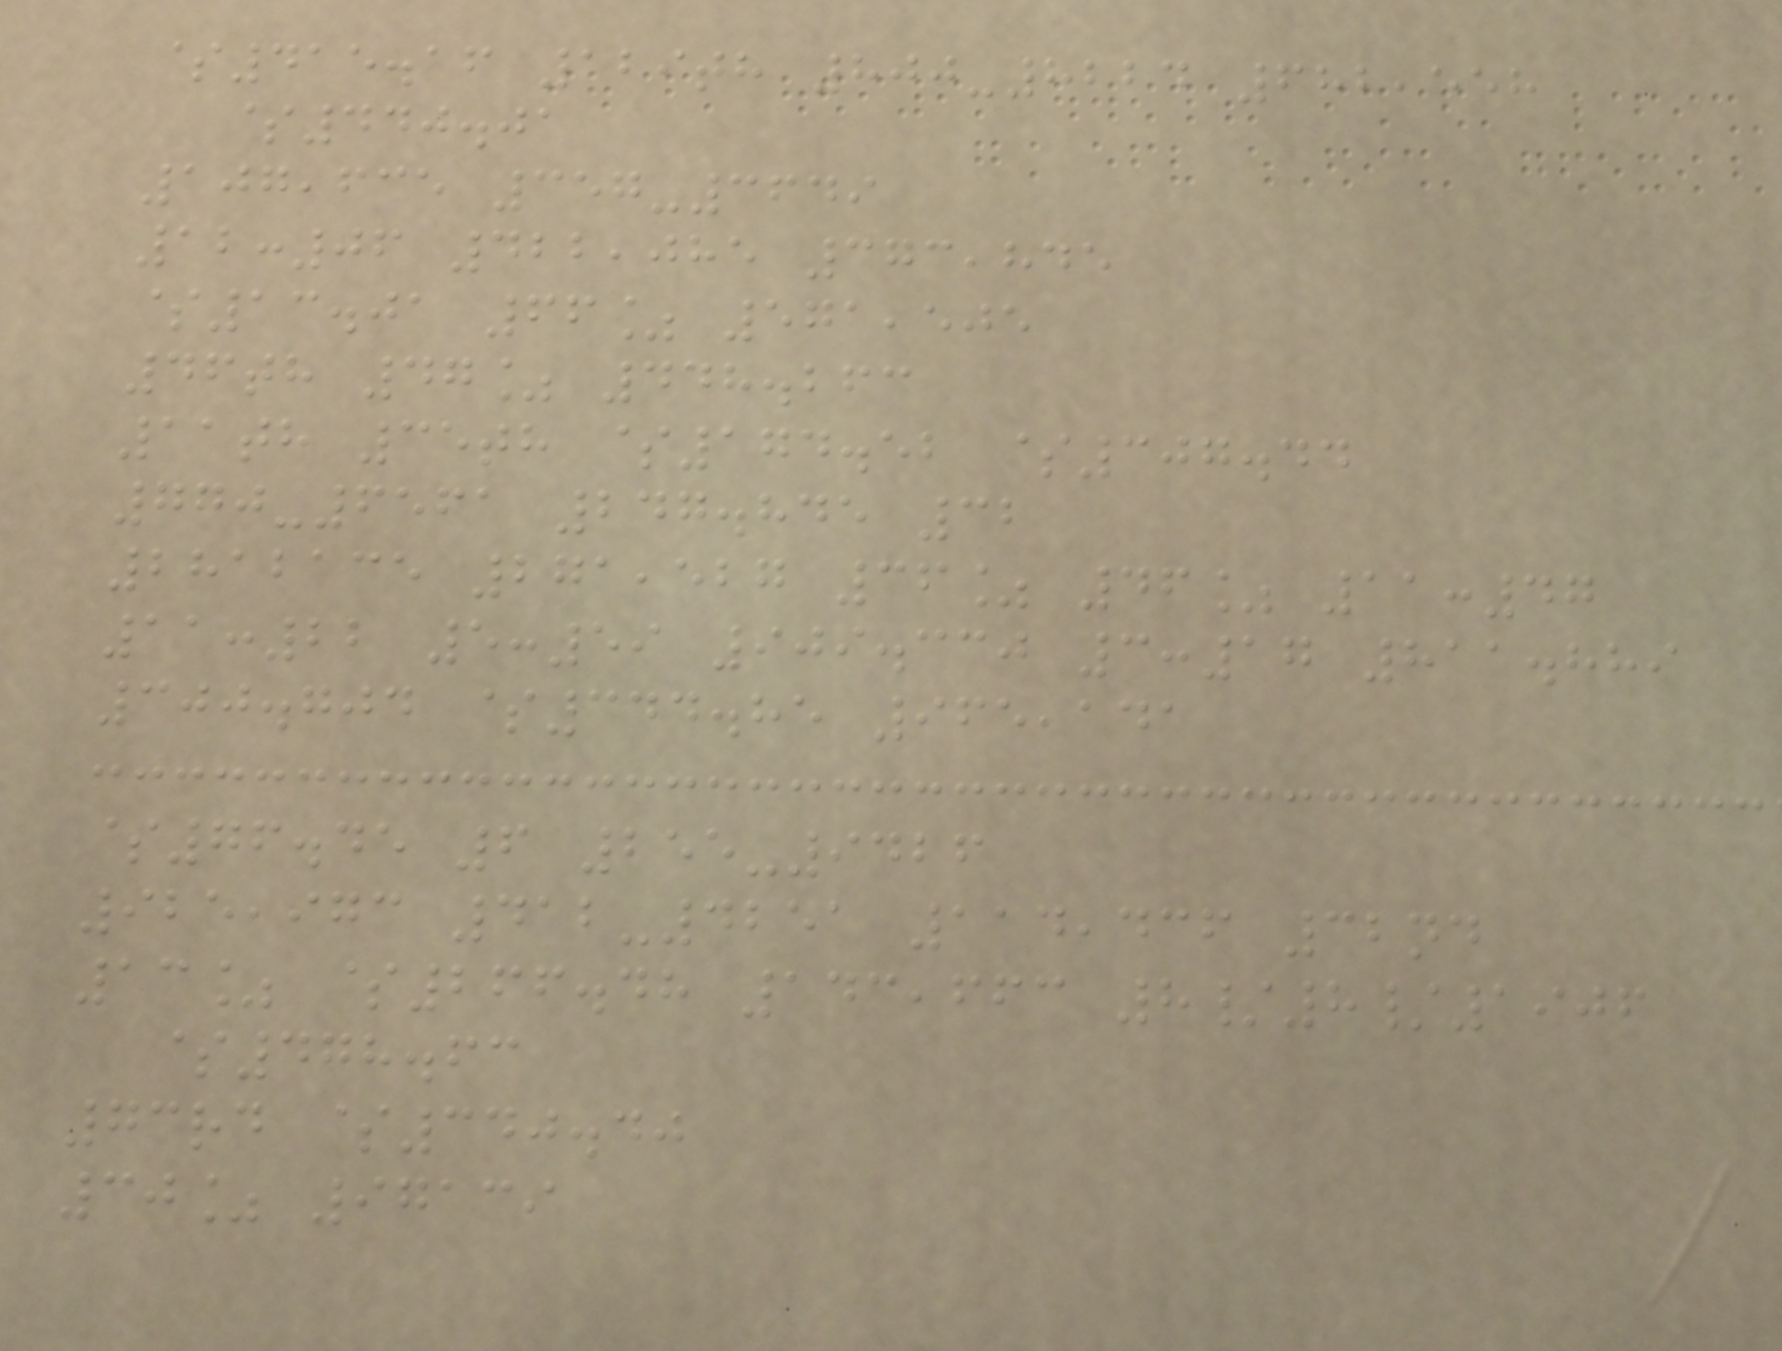$415.16 129th 800-8224 682,558
$440.01
107,635 357-3649
12:06 422,085 373,845
$13.01 66% 571,505
46th 47% 448.263
11th 35th $174.52 $307.44
770-6561 247.845 32
2812135 271,527 36% 46% 11:47
11:22 5:59 909.330 3:17 811.889
300.704 $344.85 965,141
$76.45 6 255-9426
925,973 412-4251 114,436 32nd
13% $266.48 143,663 8/8/1906
$478.63
73rd $340.40
30% 97139
